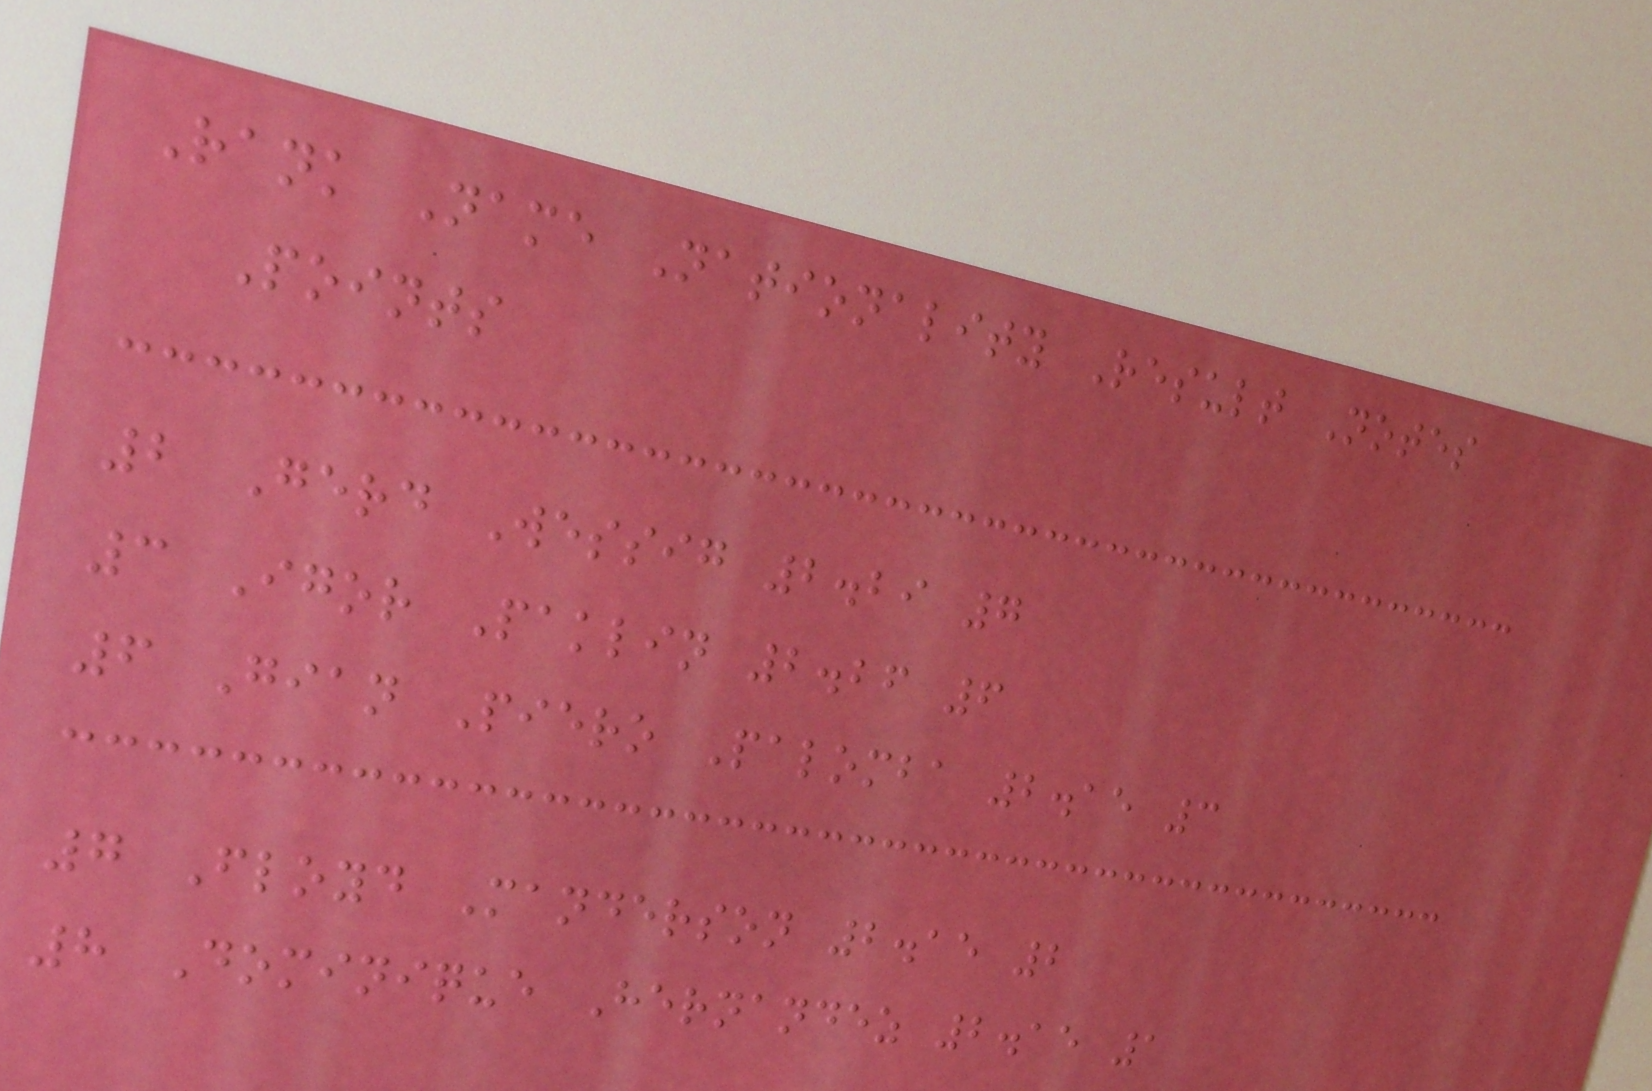Rank Name Nationality Result Notes
Points
2 Gerd Wessig 2.29 7
3 Igor Paklin 2.26 6
6 Gian Piero Palomba 2.15 3
7 Floyd Manderson 2.15 2
8 Dominique Hernandez 2.15 1
